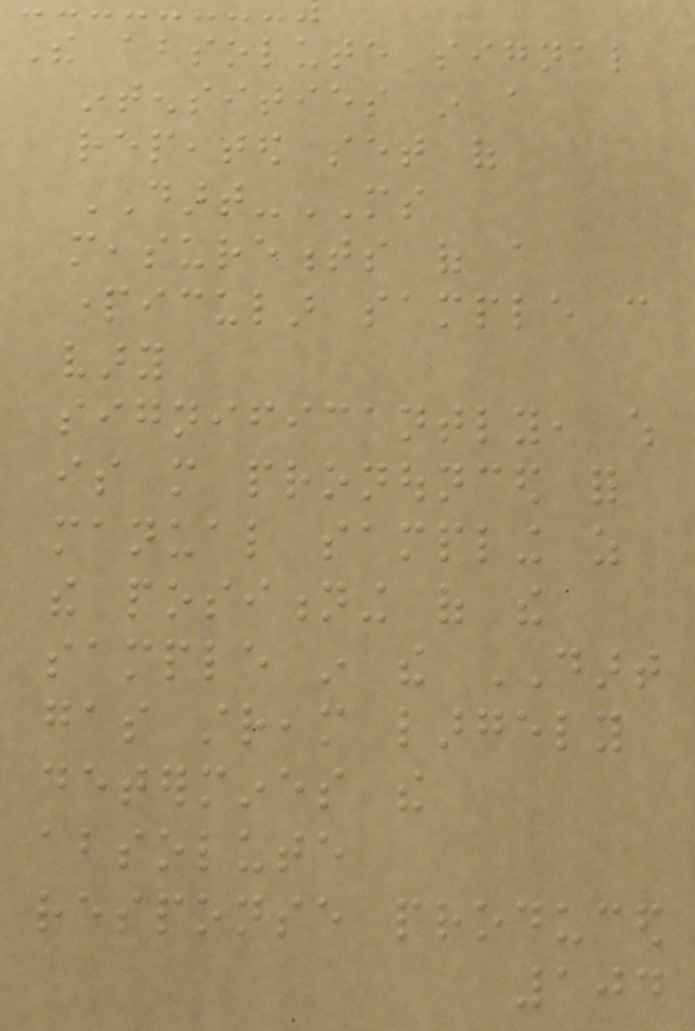The absolute signal
intensities in a
repeated set of
DART-MS
measurements of a
particular sample can
vary
significantly, which
is more pronounced for
manual sampling as
the positioning of the
sample in the DART
gas stream largely
determines the
absolute
response produced
104
